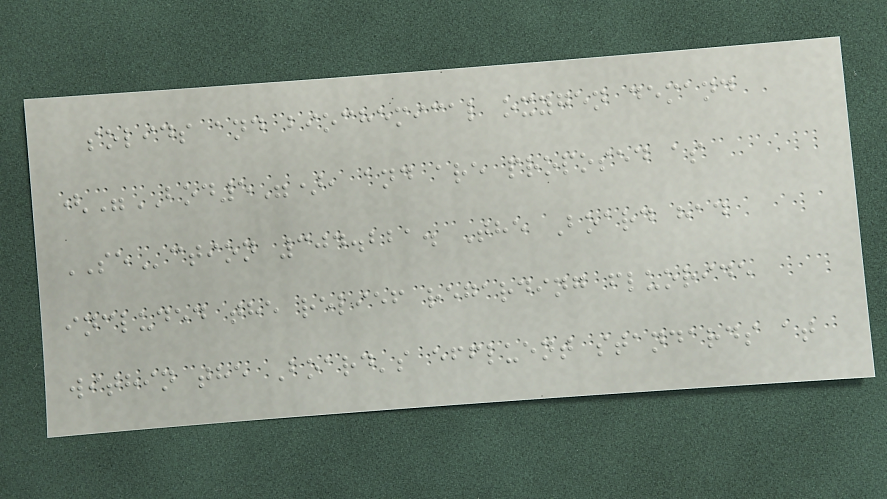solids and biochemical oxygen demand
("BOD5"), and are proposed as
SEction 304.221. The Board had
included the relief regarding fluoride
within the Board's effluent standards at
